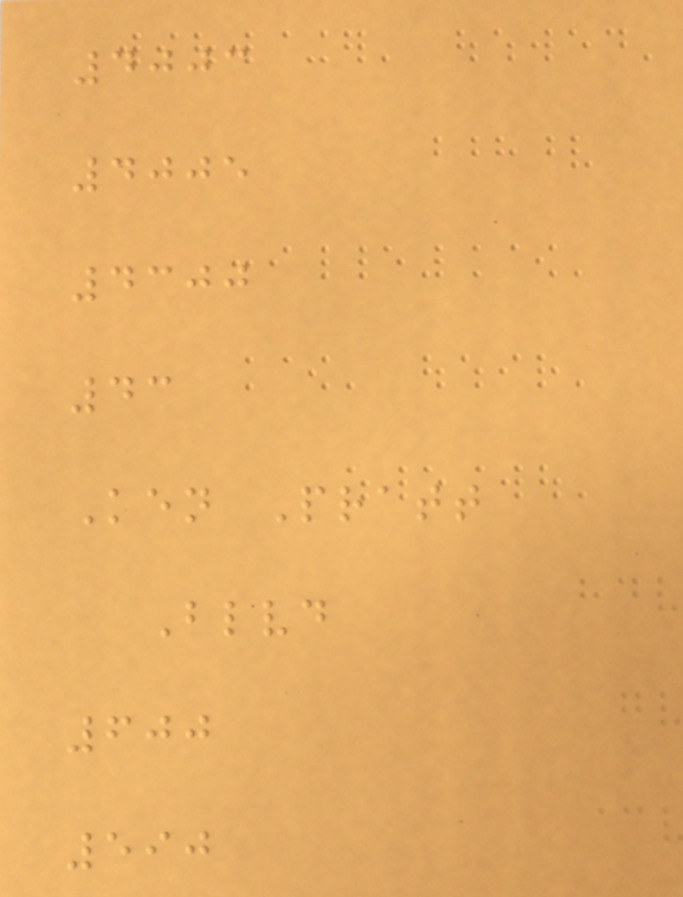4003
4005
4300
43
Ken Pratt
Blvd
600
590
